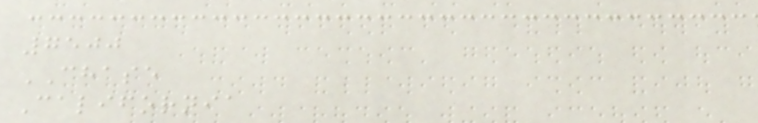7500
CHASE
California
